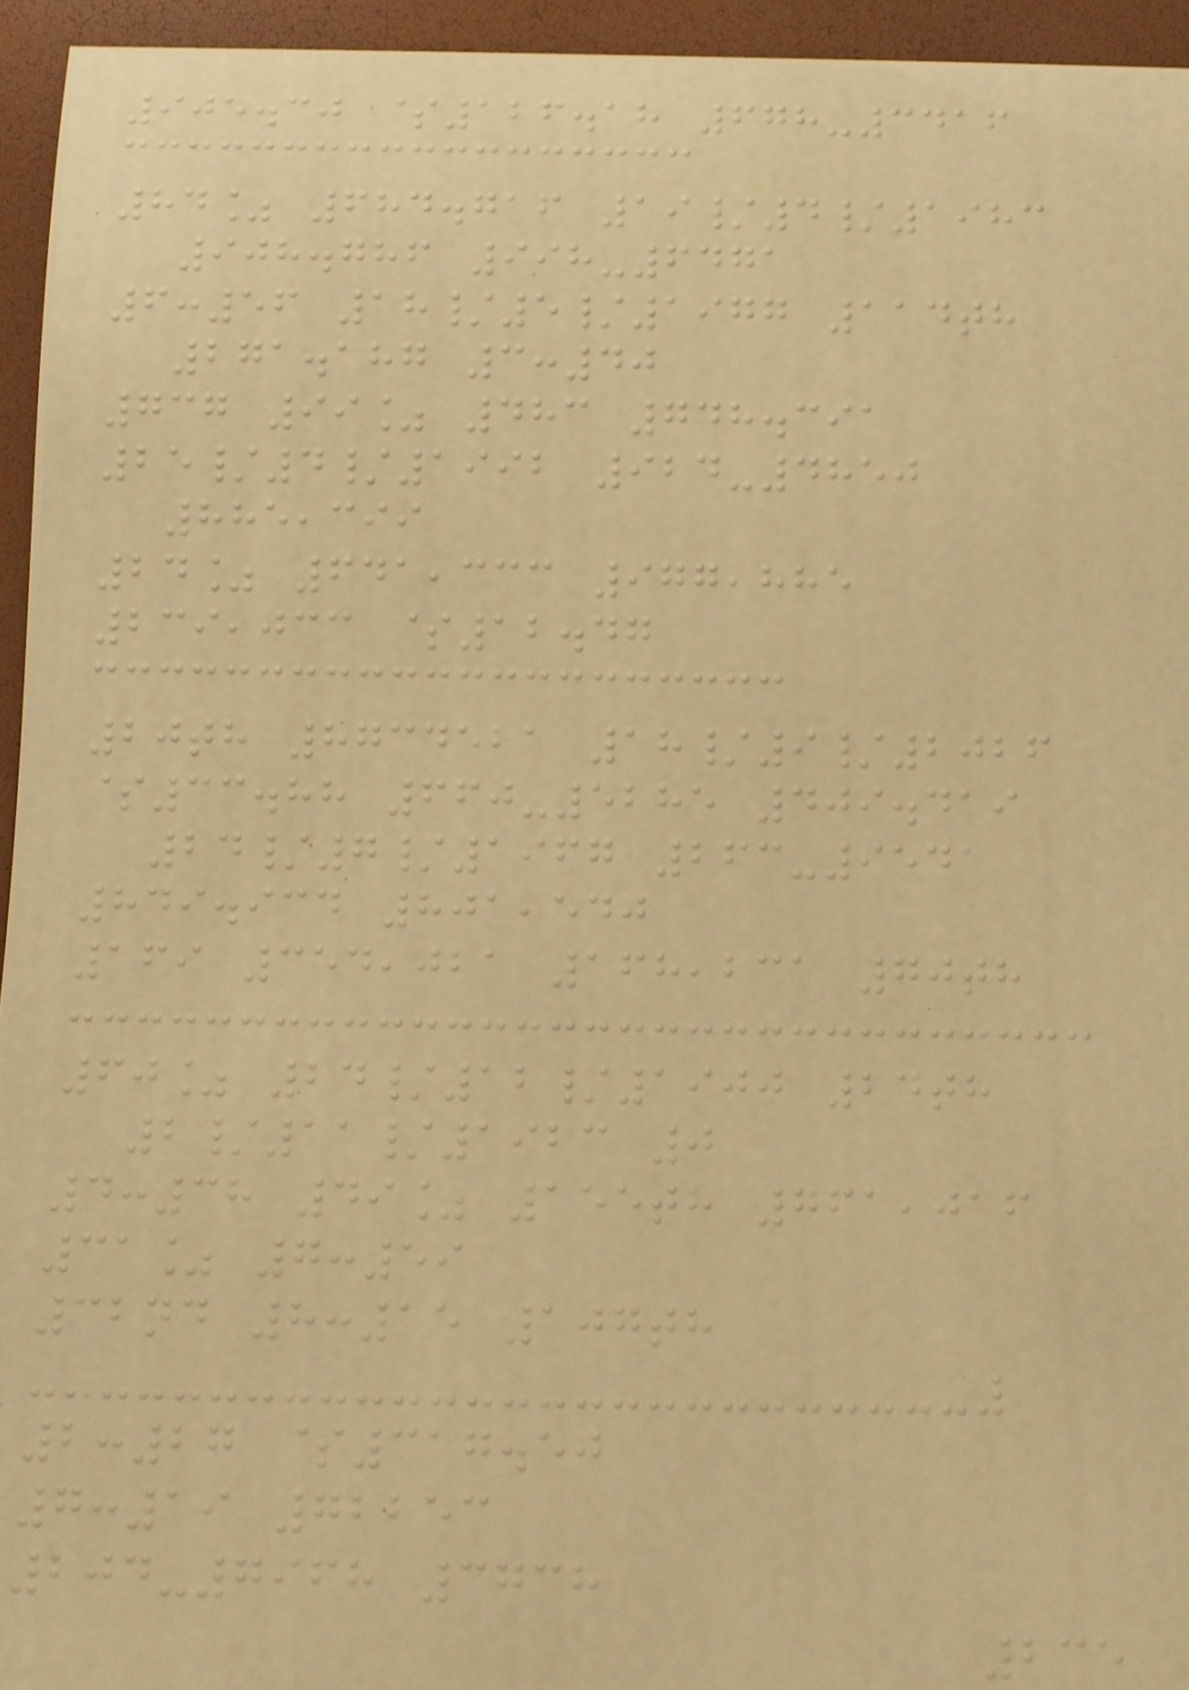905.30 $126.18 678-3416
84% 684.716 19/4/1983
908.786 998-6471
6:56 18/5/1977 114th
271.187 3:40
737 99% 483 748.391
25/4/1992 924-4850
885,399
24% 641,333 977,885
239,033 $12.47
20th 8734521 18/9/2026
$33.88 660-5285 409.419
24/7/1967 263-9541
849.934 801,540
169 354,021 168,231 70th
60% 24/12/1900 24th
2/11/1923 0
4:38 49% 155th 761,016
31% 7:59
32nd 8:15 107th
2:27 $317.50
7:19 72253
204-7968 3738
235
